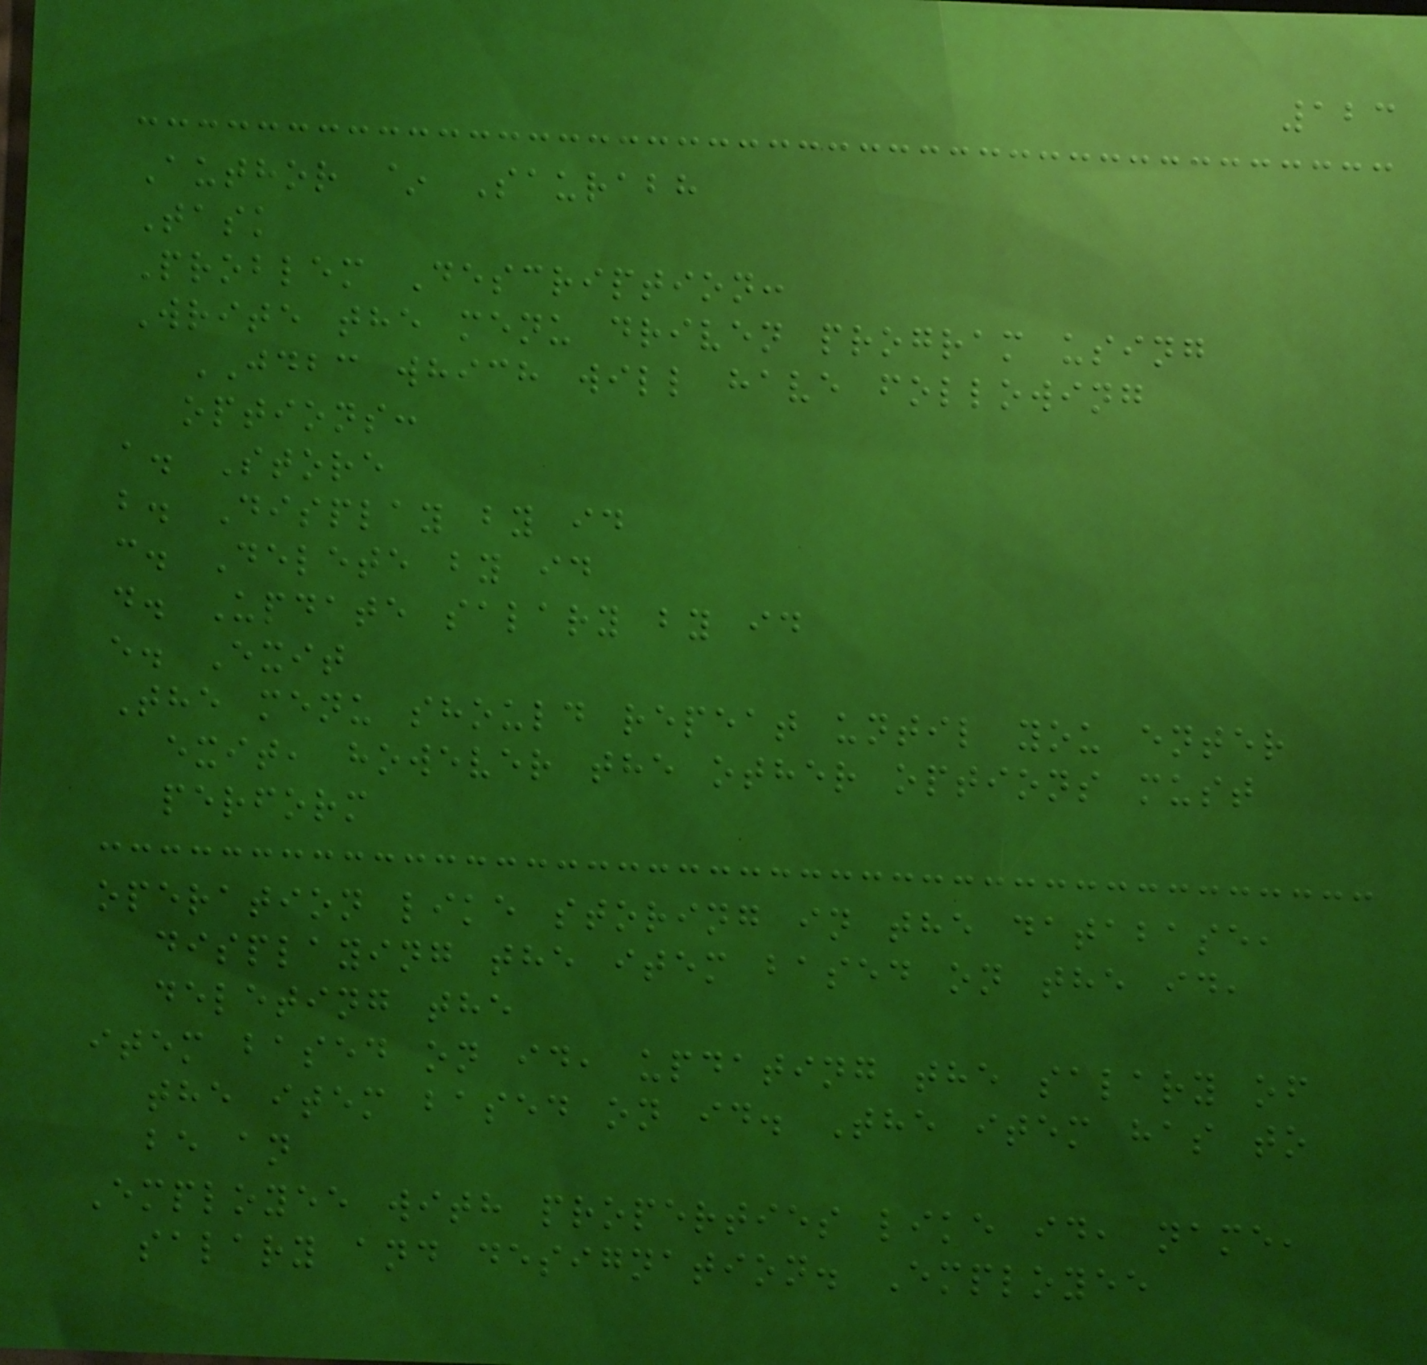123
Author ~ Saurabh
Task
Problem Description:
Write the menu driven program using
JDBC which will have following
options:
a. Store
b. Display by id
c. Delete by id
d. Update salary by id
e. Exit
The menu should repeat until you enter
exit, however the other options must
perform
operation like storing in the database,
displaying the item based on the id,
deleting the
item based on id, updating the salary of
the item based on id. The item has to
be an
Employee with properties like id, name,
salary and designation. Employee
